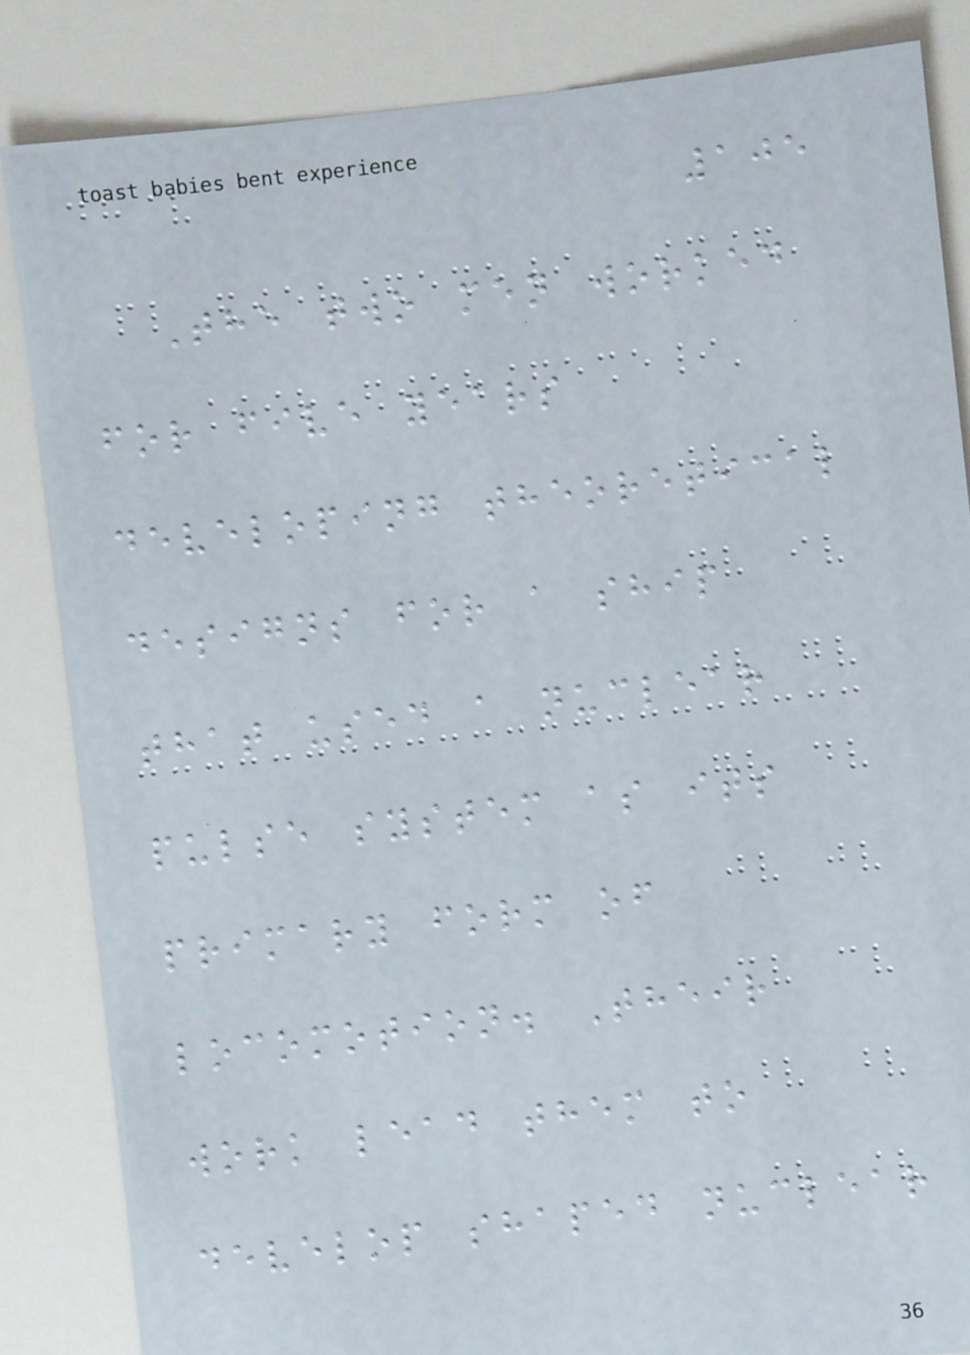105
The two men worked
for five years
developing theoretical
designs for a ship
that used a nuclear
pulse system as its
primary form of
locomotion. Their
work lead them to
develop shaped nuclear
